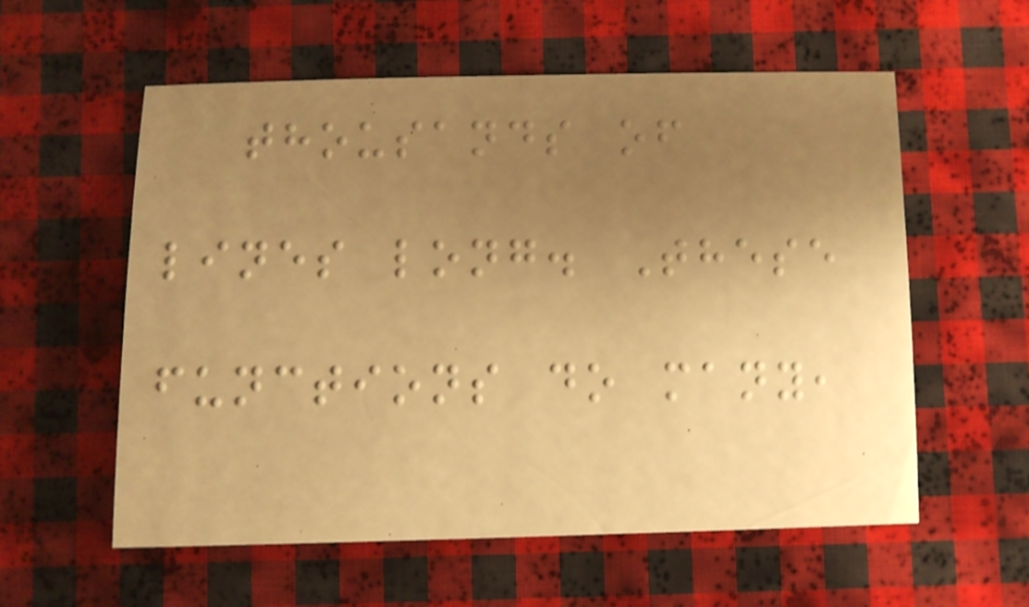thousands of
lines long. These
functions do many,
